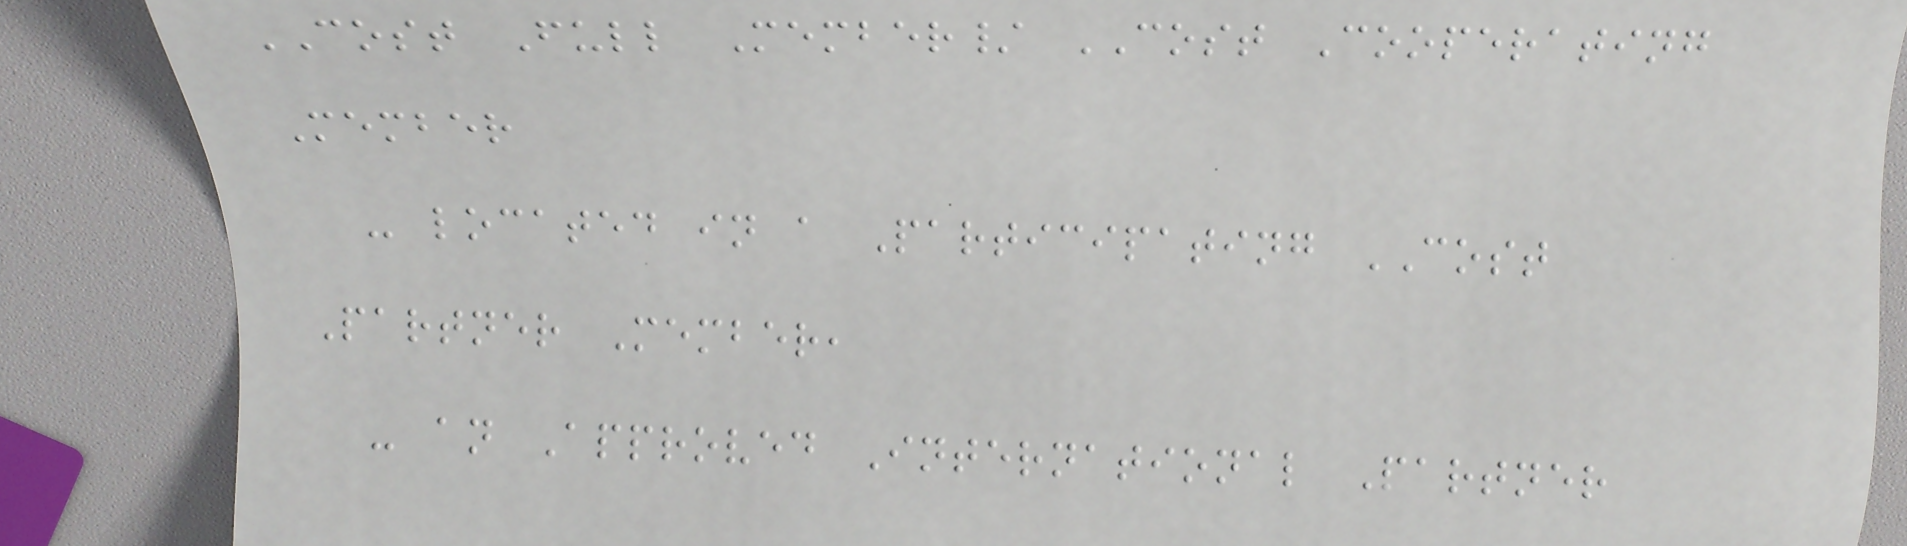COST Full Member/ COST Cooperating
Member
- located in a Participating COST
Partner Member,
- an Approved International Partner
